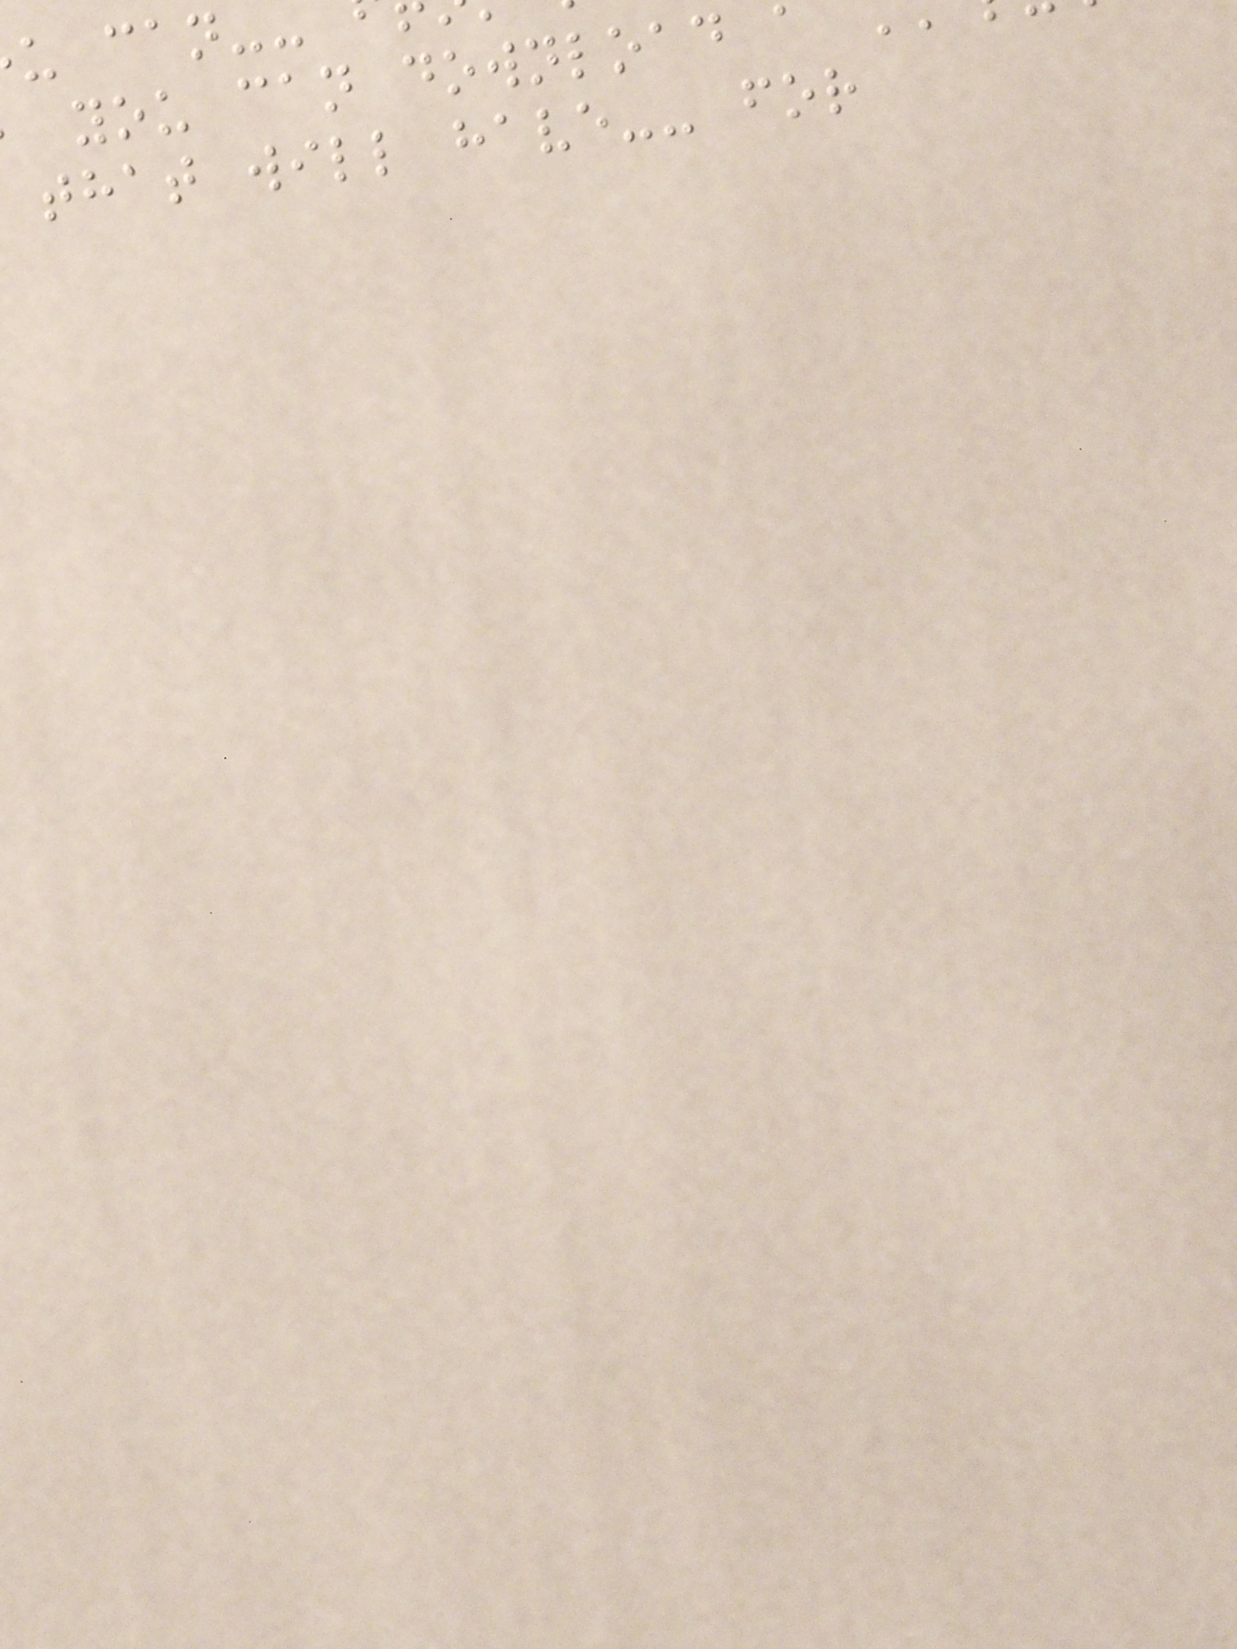you can download
that will have-- for
